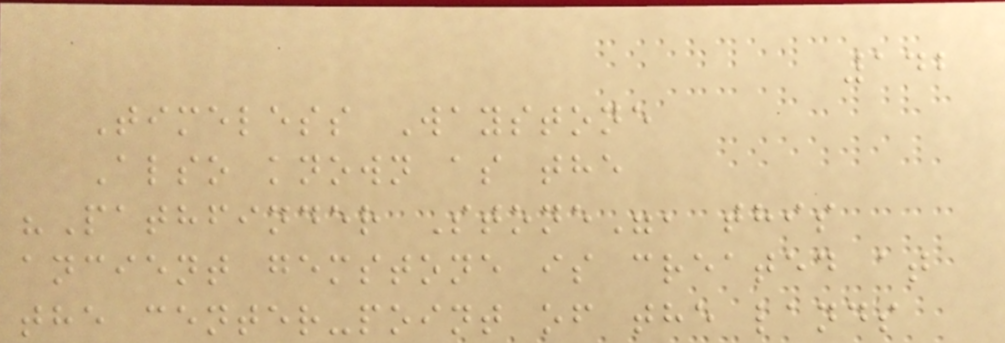142
Timeless Waystone
Also known as the
"Pathfinder Stone", this
ancient gemstone is created at
the center-point of the lands
